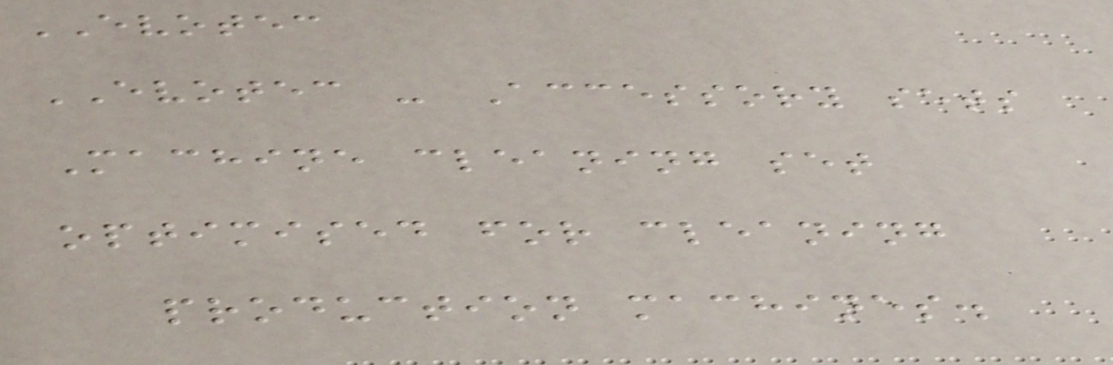EVOTEC
EVOTEC - Accessory sets
Machine cleaning set
optimised for cleaning
production machines.
